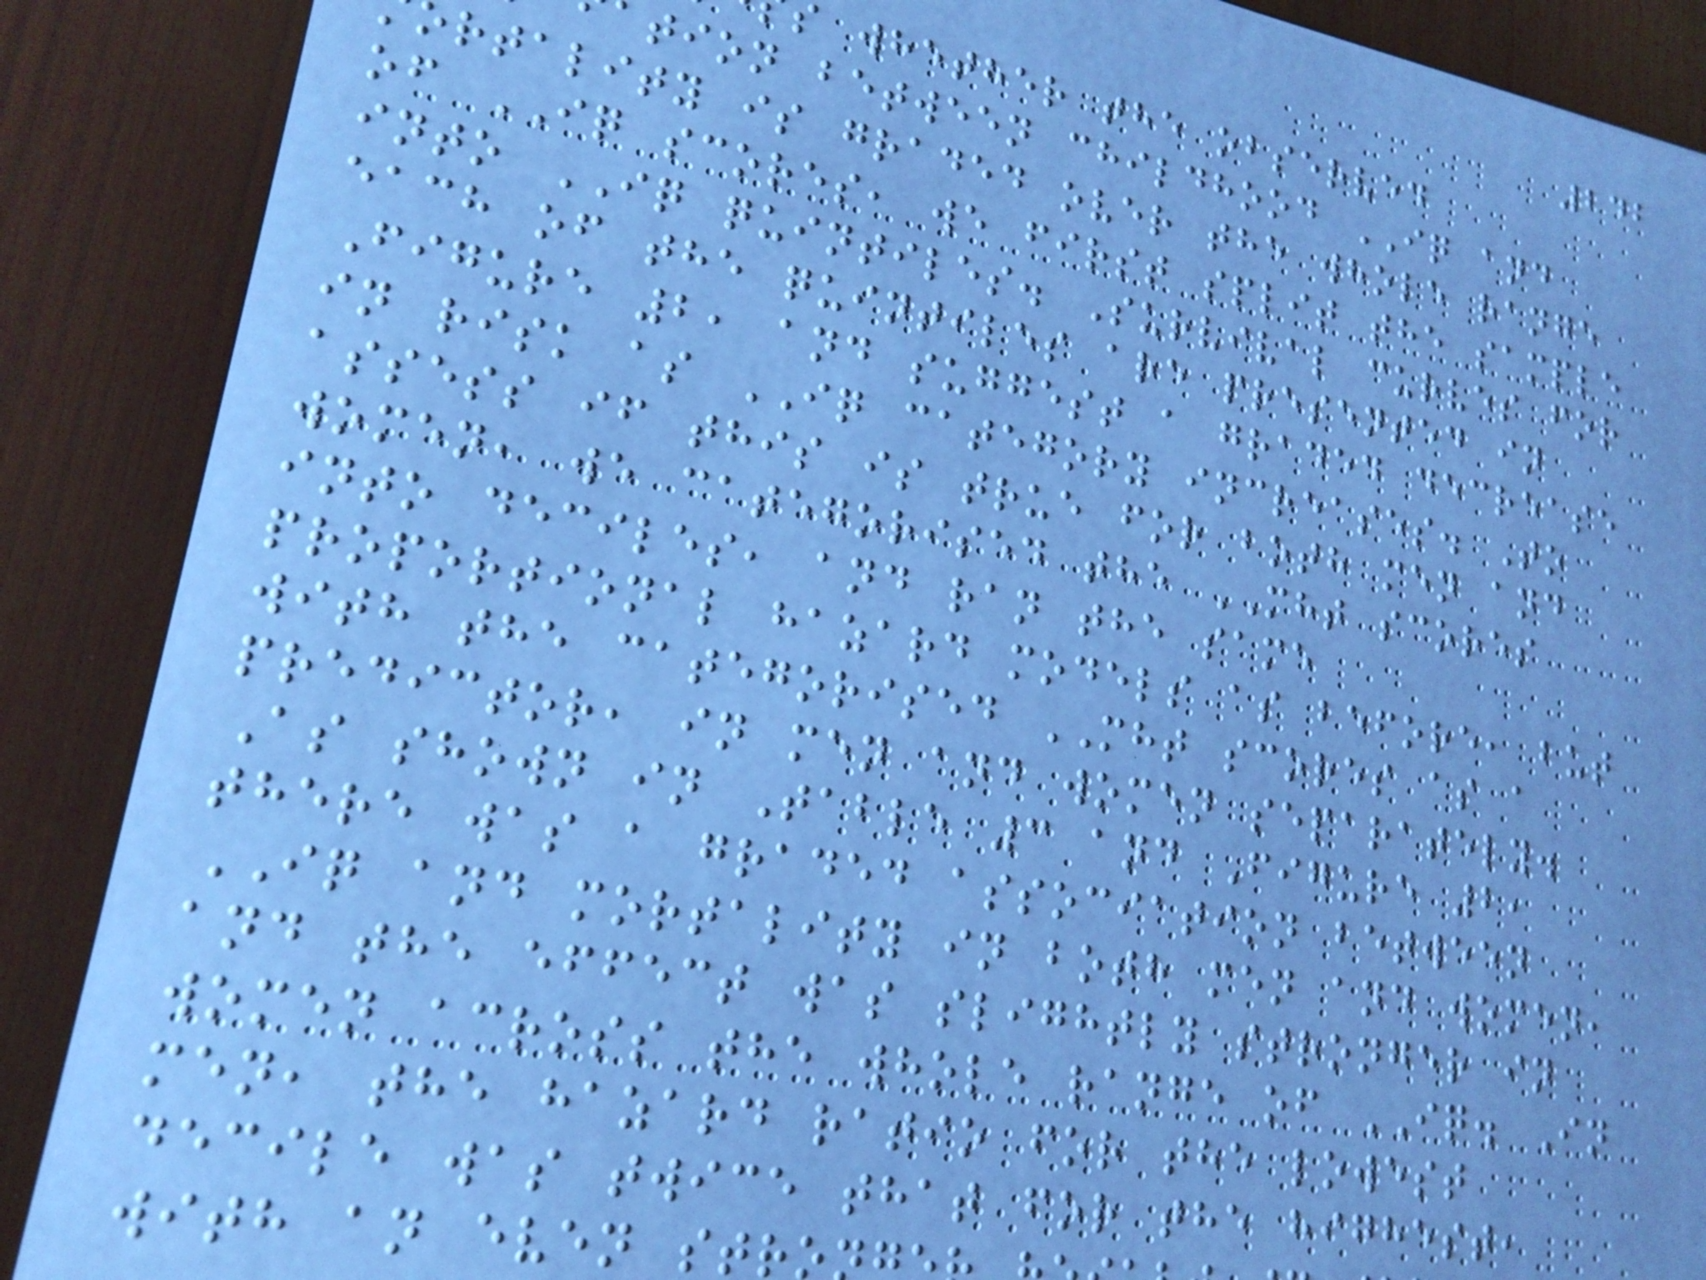242
whether the observed
tion between childhood IQ and
rtality is graded over the whole range
of IQ scores, we first split the sample
into IQ quintiles. Survival curves for
each of the quintiles are presented in
Figure 2, and suggest a graded decrease
in risk as IQ category increases. To
assess if this is true for both men and
women, we categorised the MHT scores
into deciles, and ran the same
proportional hazard models as before, but
with the categorised MHT scores as a
predictor, in men and women separately.
As shown in Table 3 and Figure 2,
there was a graded association between
IQ and mortality in both men and women,
and the effect was slightly stronger in
women across the whole range of IQ. In
men, the hazard ratio for the lowest
decile was twice that for the highest,
with an even str
